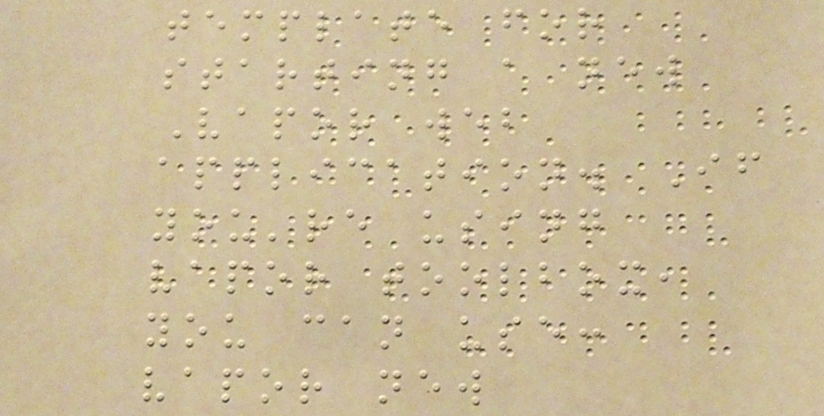template for
starting a new
Vapor web
application. If
you're using
vapor toolbox,
you can use:
vapor new
